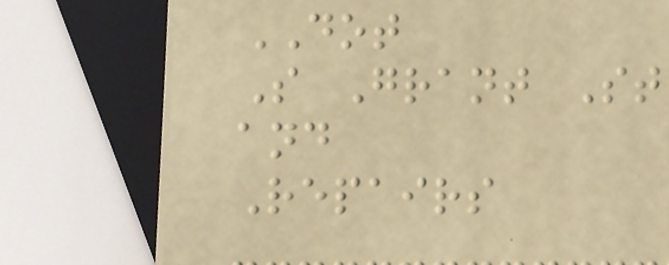DOT
S Grant St
and
Repairs
